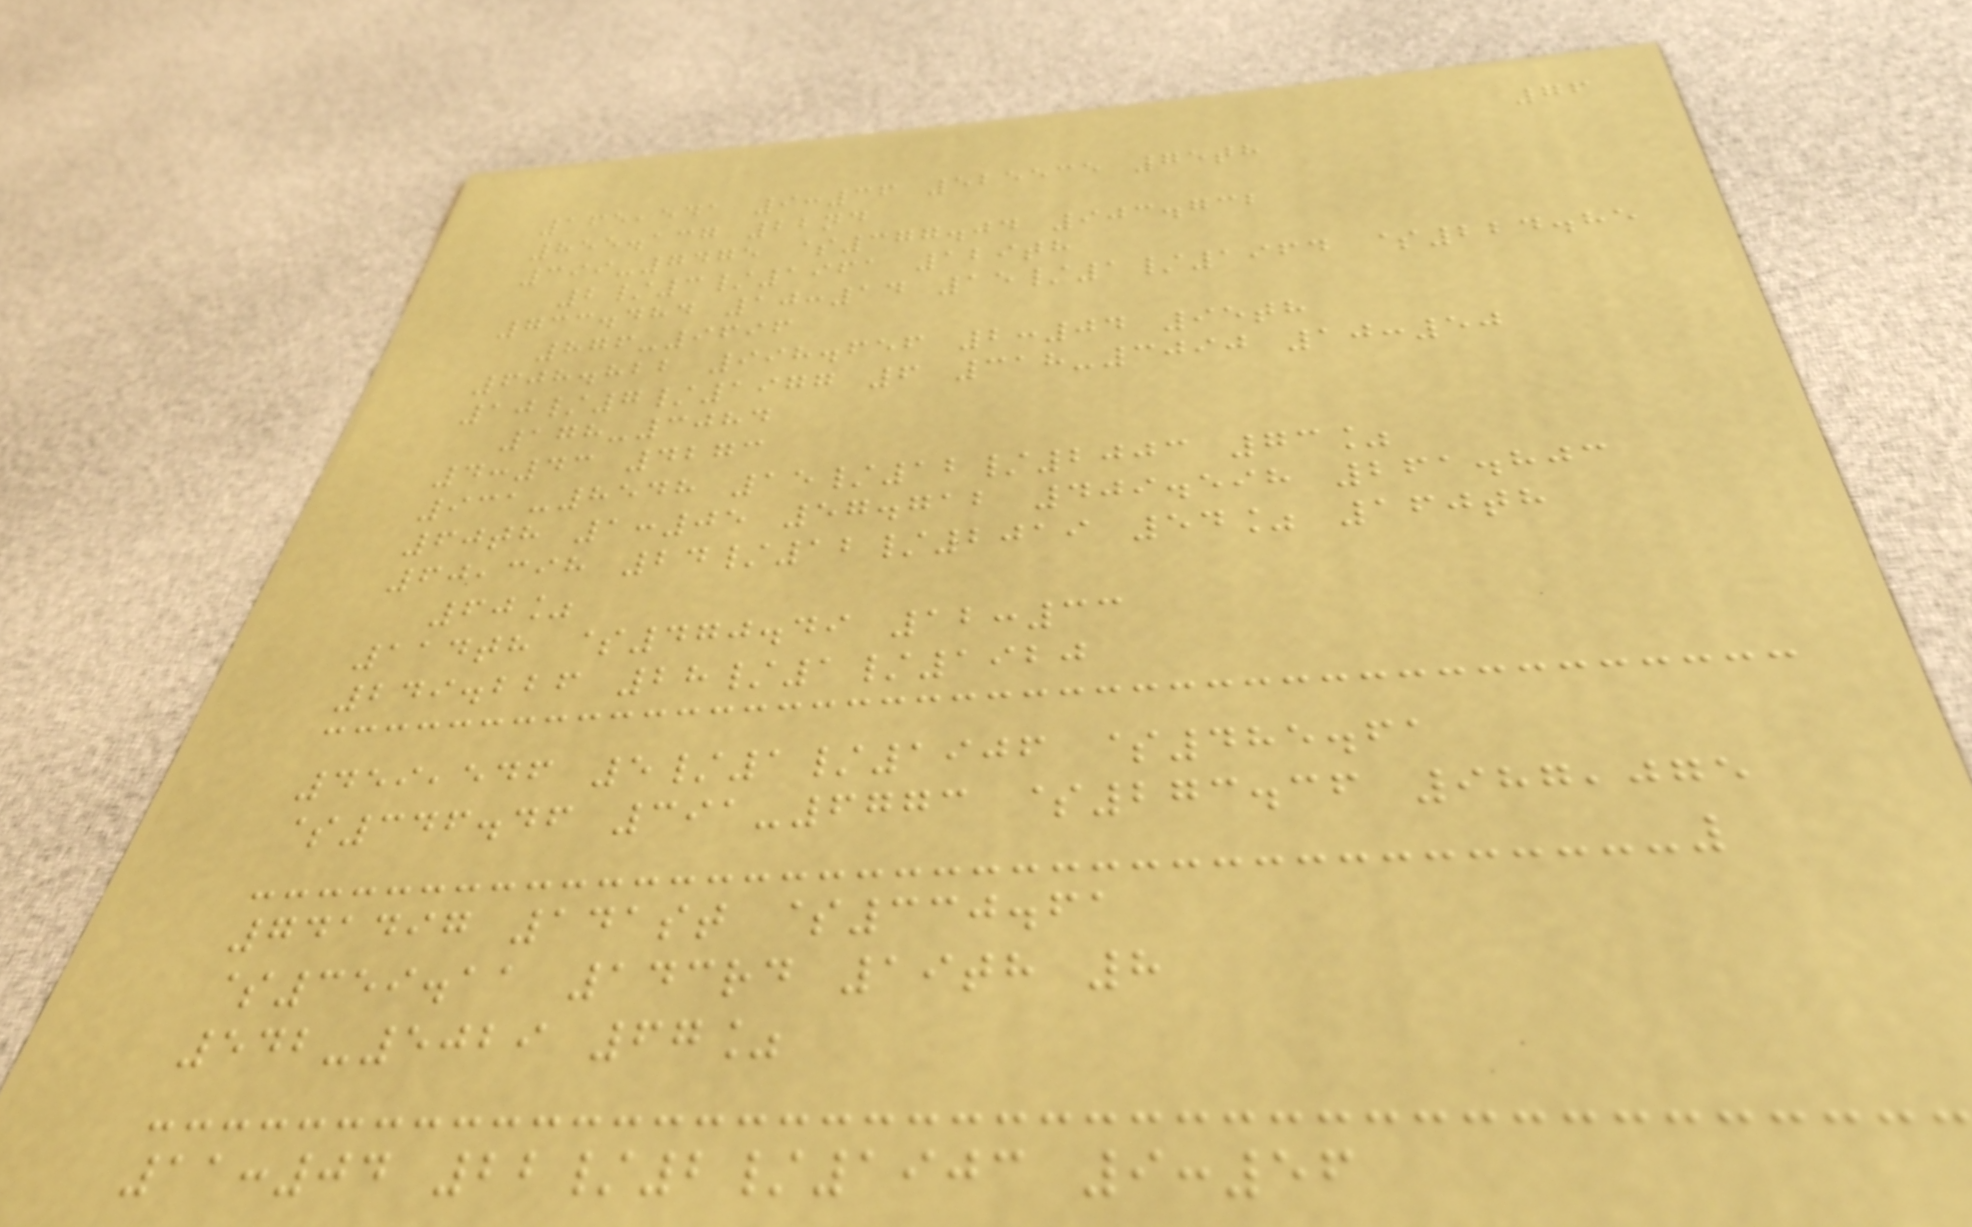76
165,541 9:36 525535 75th
855.137 22nd
399-7475 $377.04 903.732
2/3/1961 129th
733.484 10:14 15/1/1964 $224.85
876-9696
608.822 998.656 2:04 95th
10/7/1977 6 318-3090 10:50
178-3084
4:43 4273
931-8548 15/12/2003 73%
60th 1:05 57.712 409.598 261.803
60,398 24/12/2019 54% 160th
60%
114th $470.49 12:33
249.226 28/1/1920
459,546 5/1/1906 $485.61
$346.46 391-6773 $273.36 987,075
741497 141st $330.61
$359.11 143rd 19th 8
542-5029 67%
11:04 22/2/1903 9:56
